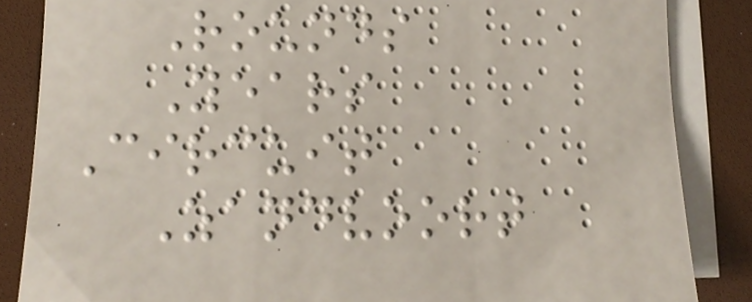Rounds
Years
Circuit
Zandvoort
